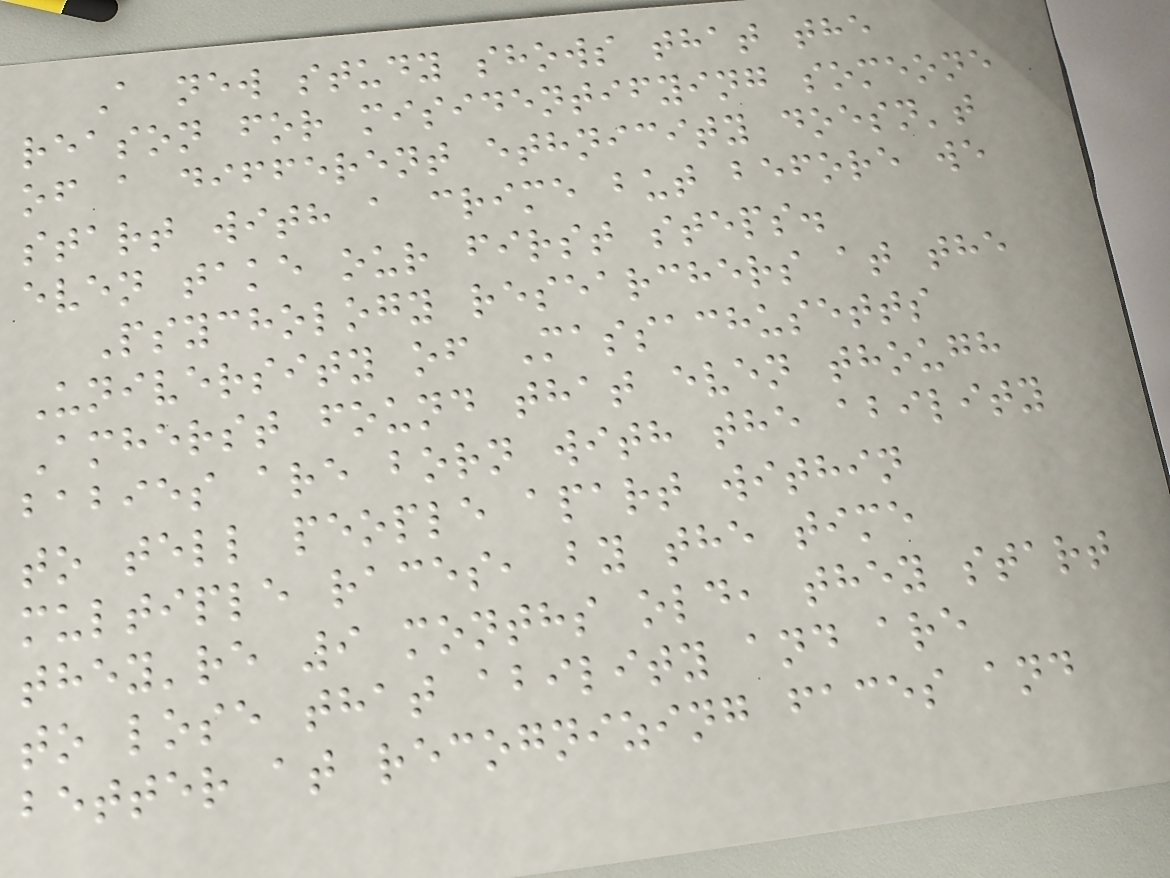A new study shows that the
reason for misidentifying someone
of a different ethnicity doesn't
start with a crime but before we
even take our first steps.
Psychology researchers at the
University of Massachusetts
Amherst found that even though
babies are born with the ability
to tell people apart within
multiple races, by the time
they're 9 months old, they start
to lose that ability and are
better at recognizing faces and
